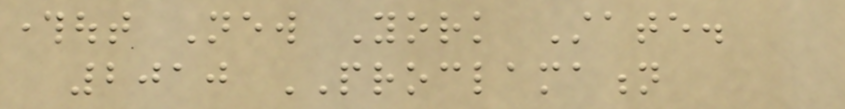throughout New York State.
2010 PROCLAMATION
